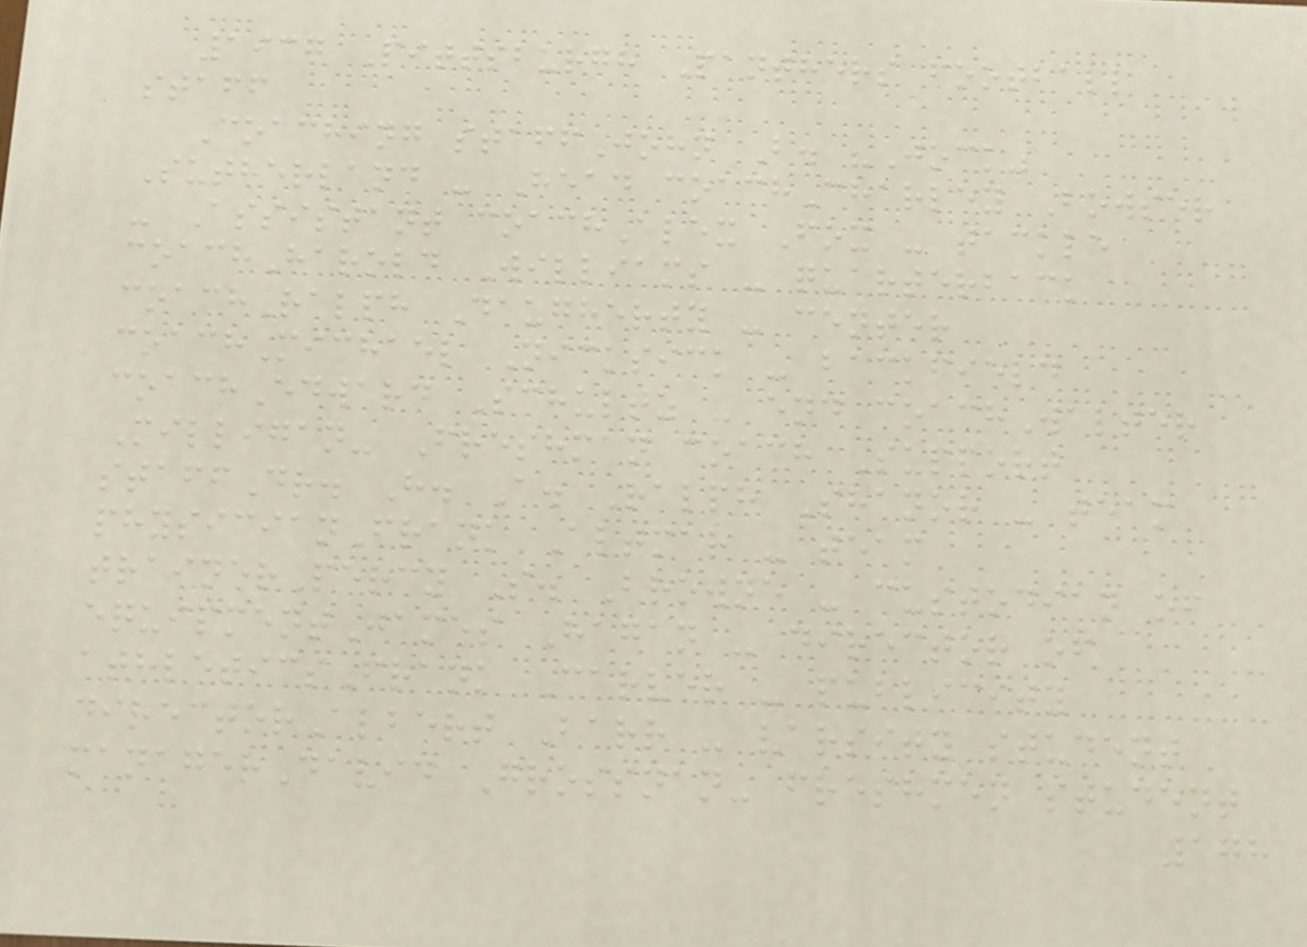1937 Pittsburgh Panthers football
staff
Coaching staffJohn B. "Jock"
Sutherland - Head coachCharley Bowser
- Assistant coachAlex Fox - tackle
coachHarold Williams - quarterback
coachRalph Daugherty - center
coachMichael Nicksick - backfield
coachEdward Schultz - end coachWalter
Milligan- Freshman coach Support
staffDr. H. A. Ralph Shanor - team
physicianFrank Altmar - team
trainerPercy S. Browne - custodian of
equipmentJames Hagan - director of
athleticsFrank Carver - publicity
directorAlbert Barr - varsity student
managerDavid Grossnan- freshmen student
178
